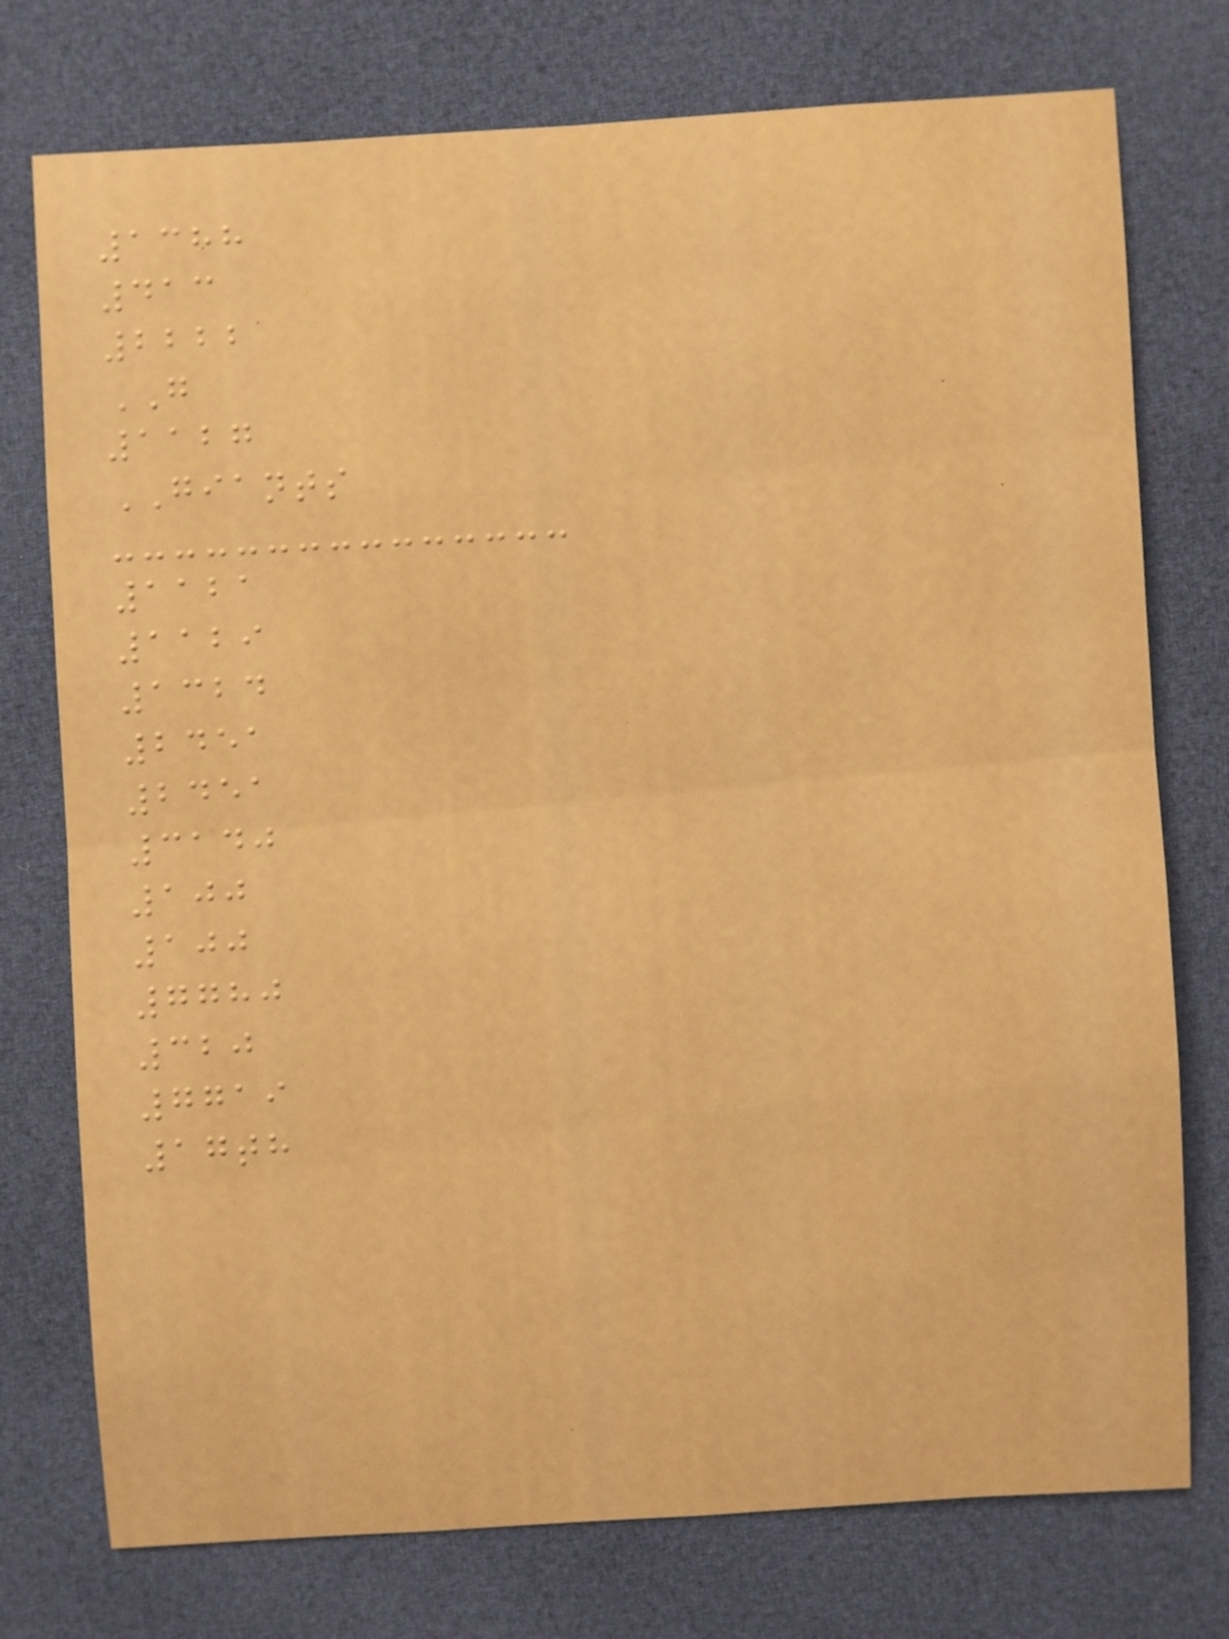1388
413
2222
GO
1127
GIANTS
1121
1129
1324
2451
2451
3140
100
100
7780
320
7719
17th
